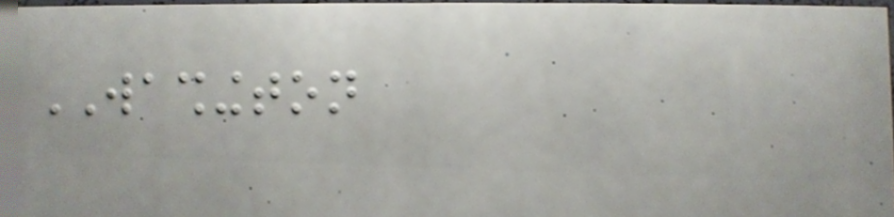WASHINGTON
